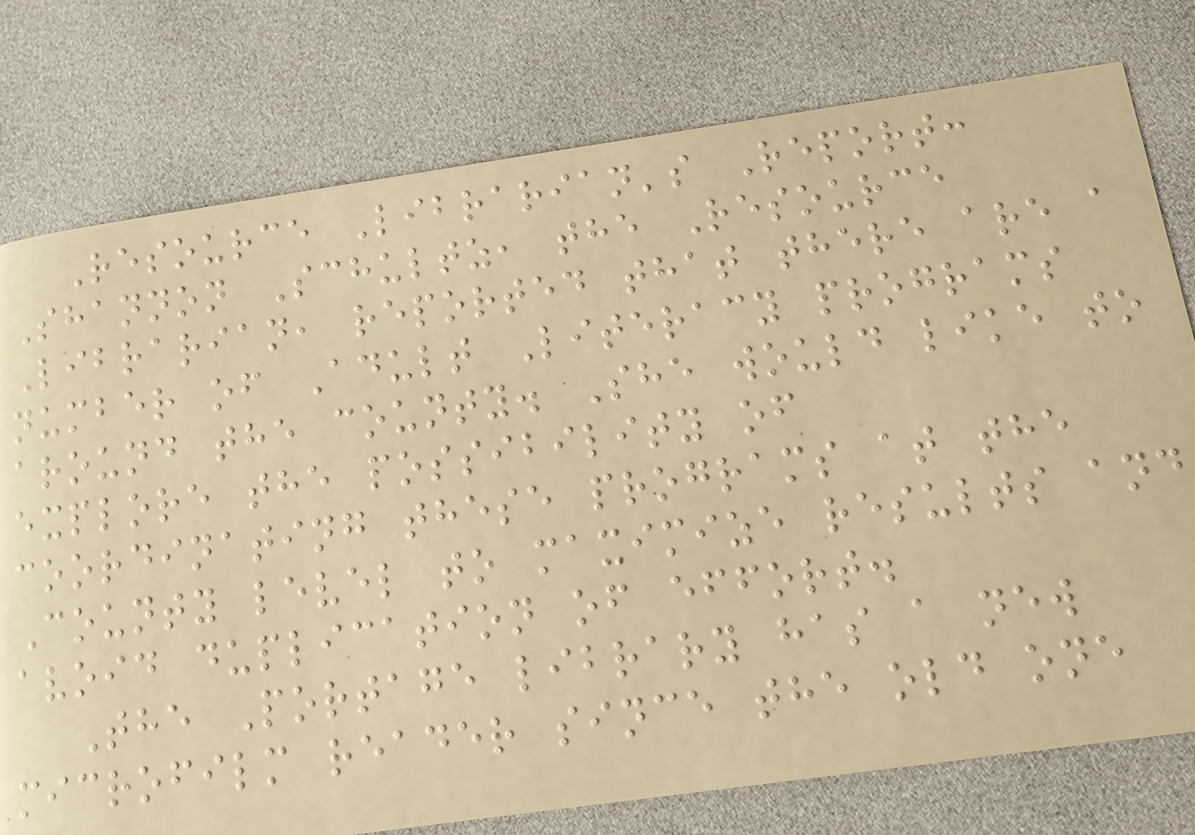Resource Librarian's Report:
Shannon Schultz, the Resource
Librarian, reported that there are a
number of Adult Literacy programs
around the county. She would like to
explore the possibility of
coordinating these programs at the
County level to maximize results and
avoid duplication of effort.
The Portage library has a new
microfilm reader since the old one
